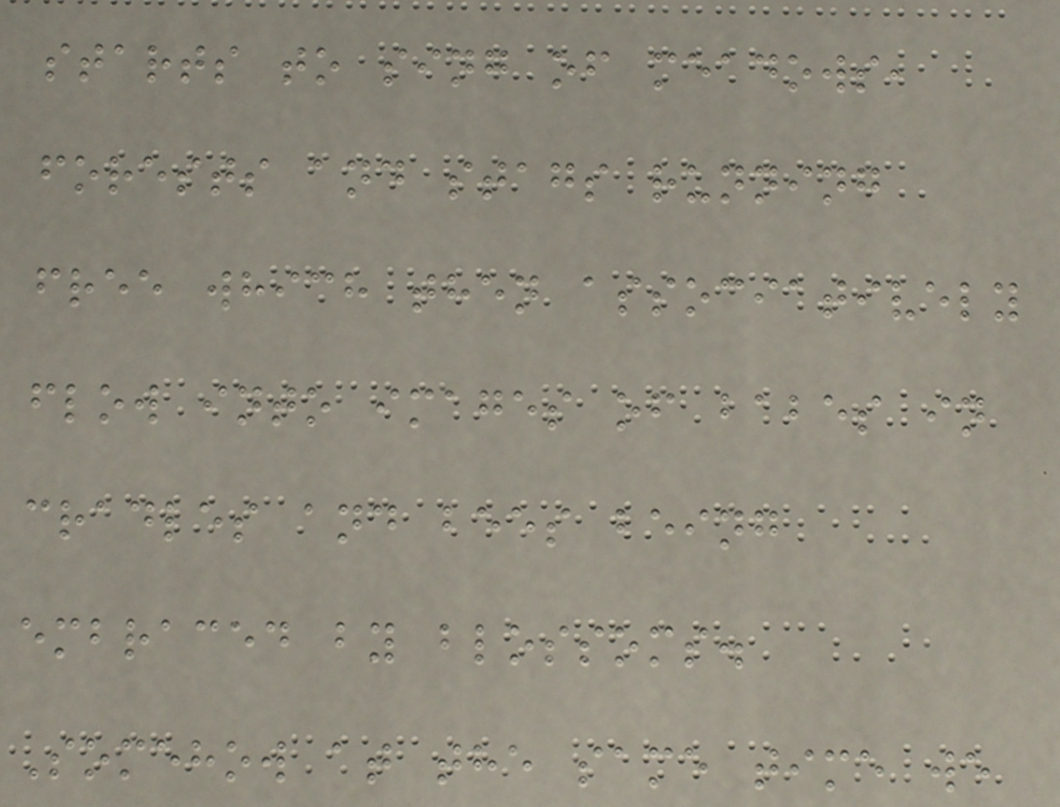starts to sing of meadows,
forests and stags running
free which then associatively
flow into images of babes in
cradles and bees being
embraced by blossoms.
Somehow at the same time we
